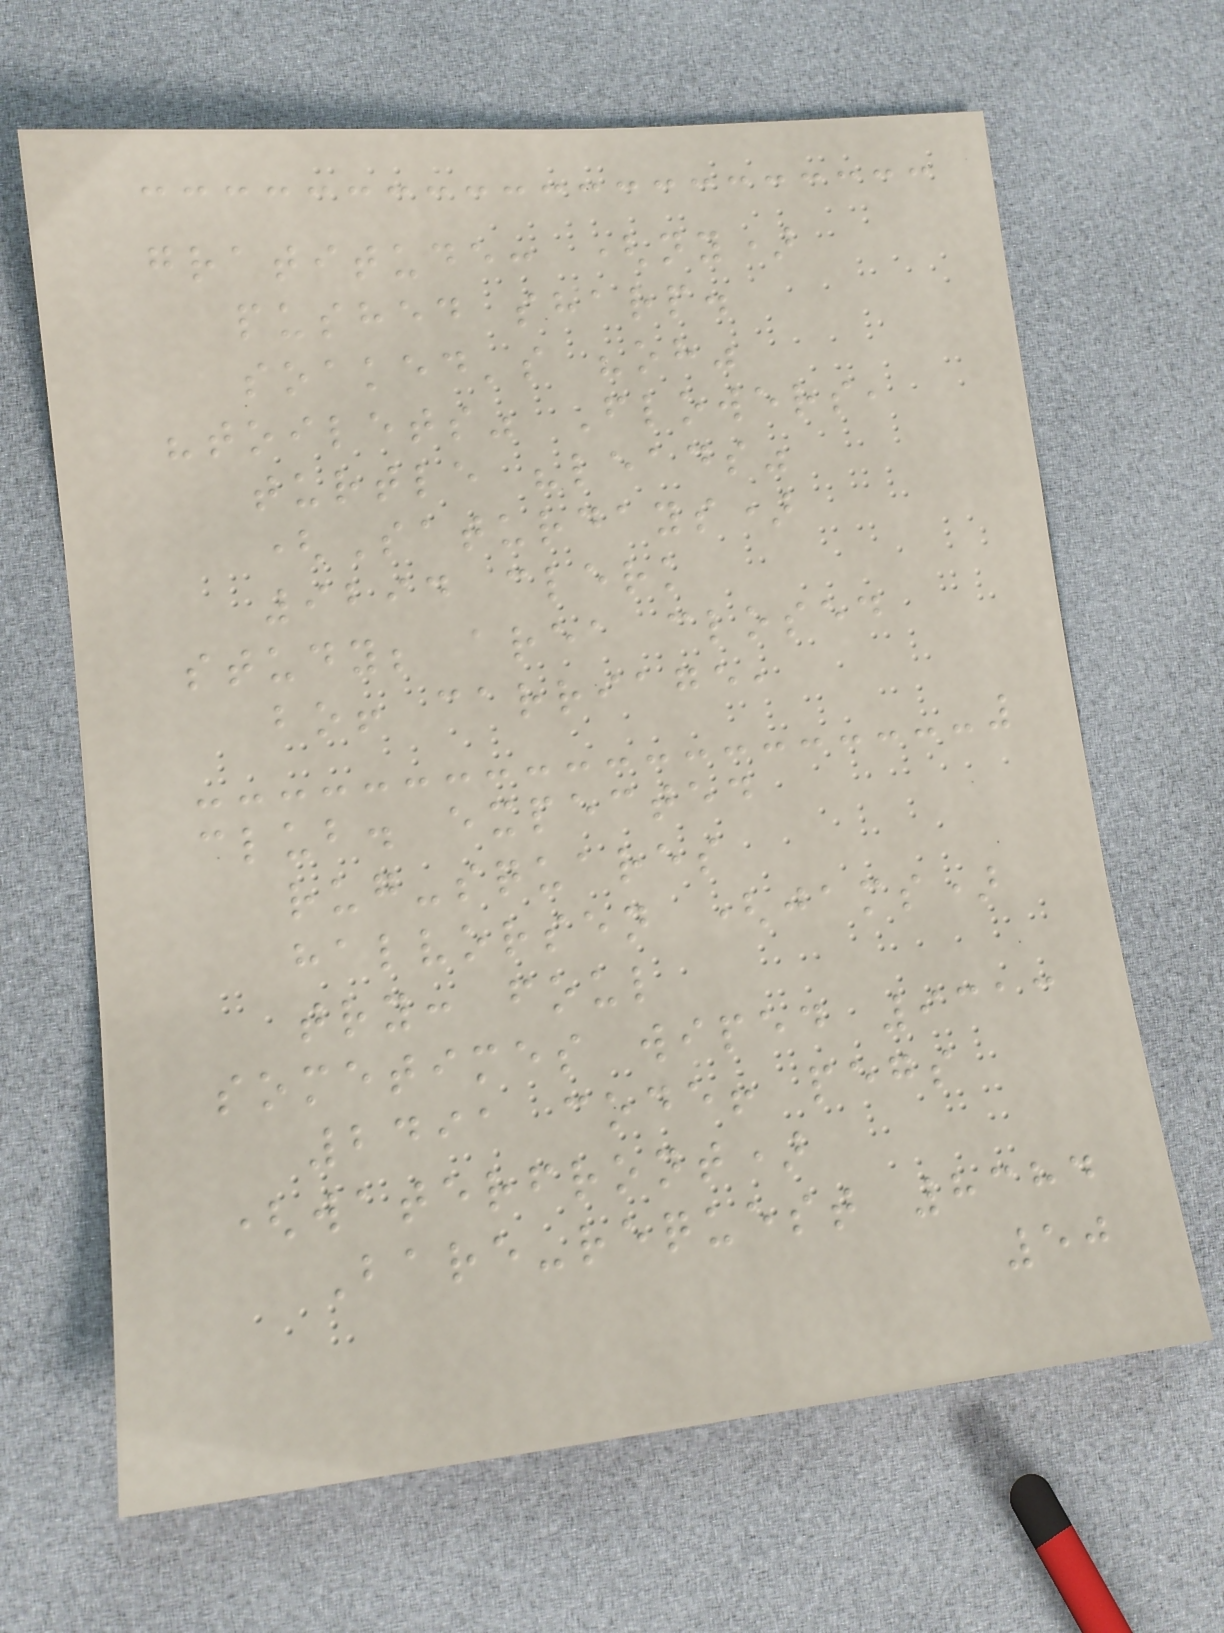gratitude: (ny)
pushed sharp.
soaked's "oh"
"toilets" Flowers,
turtle "leads"
(Saturdays)
9294 clerk
study; area closed
bo! carriage,
club. expected
rug-squares
halvorsen (jams)
try: foul
sometimes wiped 9313
2491 code! pegs
(waterfront)
Bare-request 8384
50
